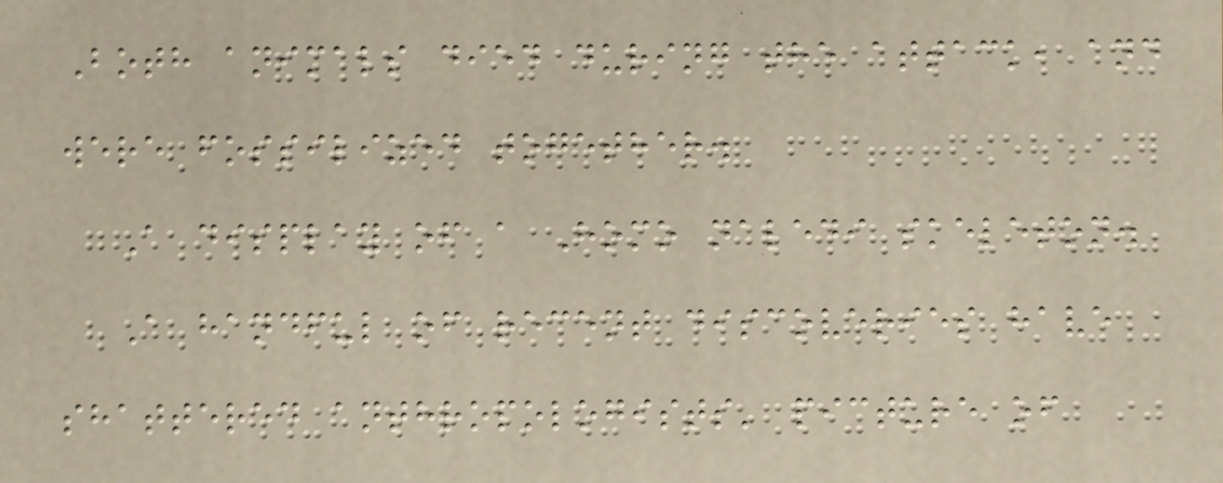Both animals died during the attack, and
were fossilized together.
A display of a Homo naledi skeleton.
A handful of recent discoveries have
shattered anthropologists' picture of
